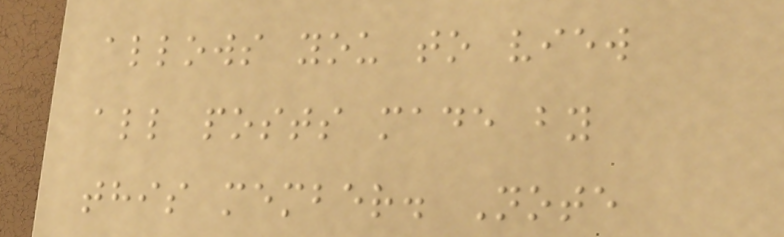allows you to view
all posts made by
this member. Note
